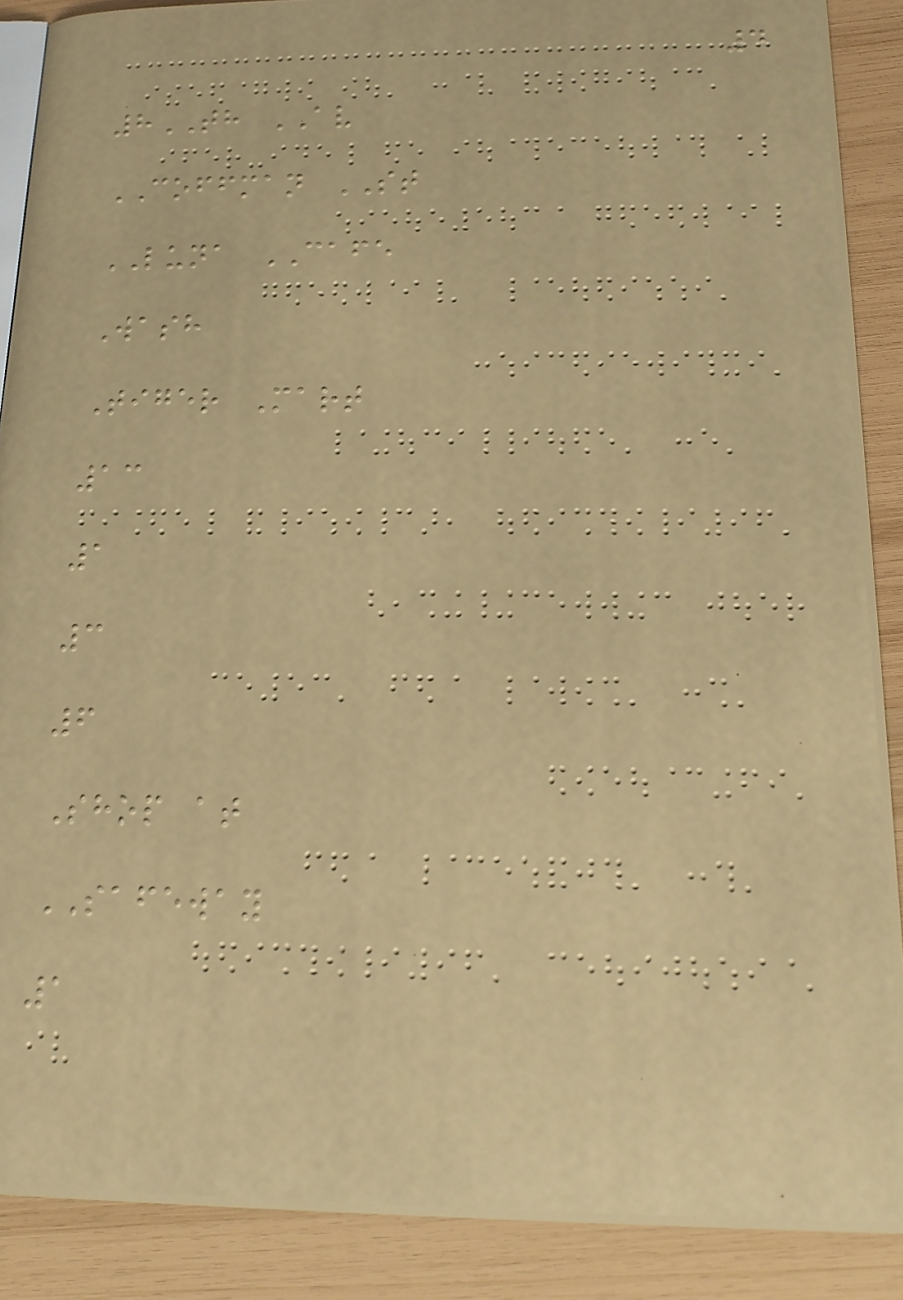4
8TH AV
COFFMAN ST
LUNA CAFE
Wash
Tiger Mart
13
1
3
6
Shop at
SAFEWAY
1
